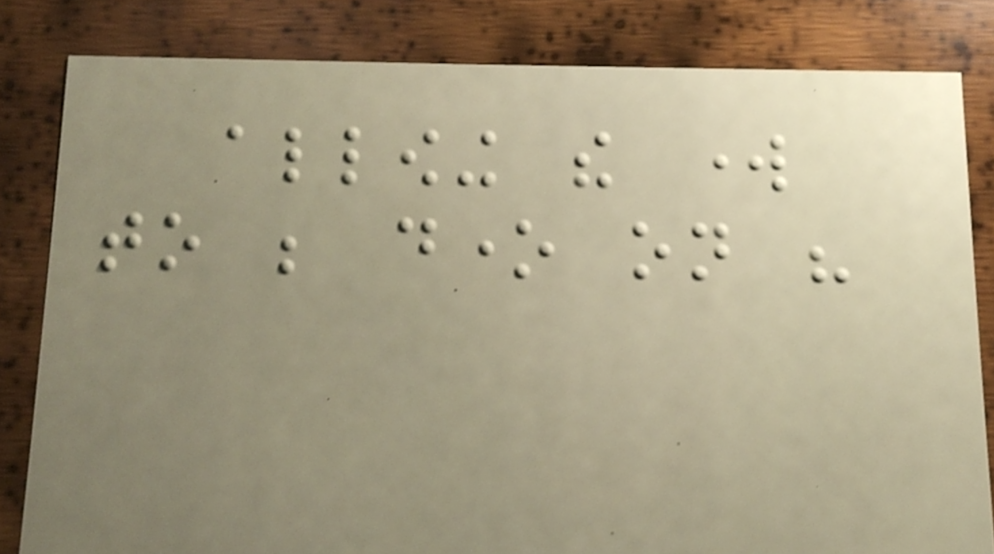allowing the work
to be done on his
